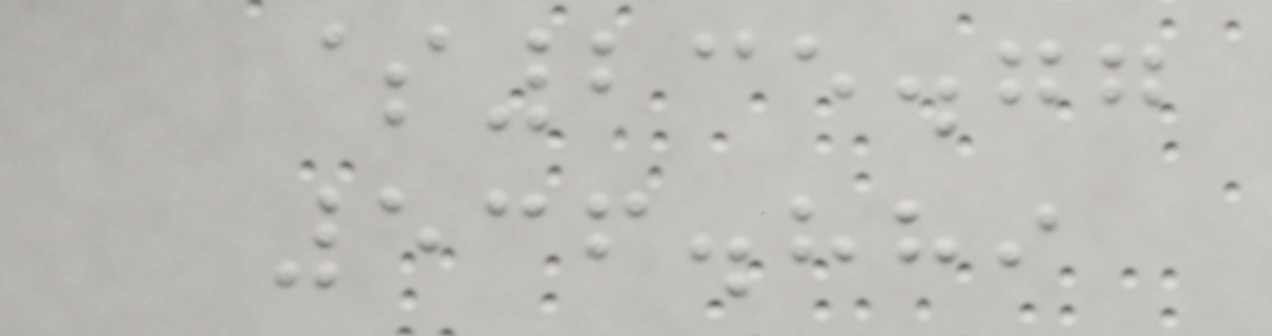$235.77
536.889
